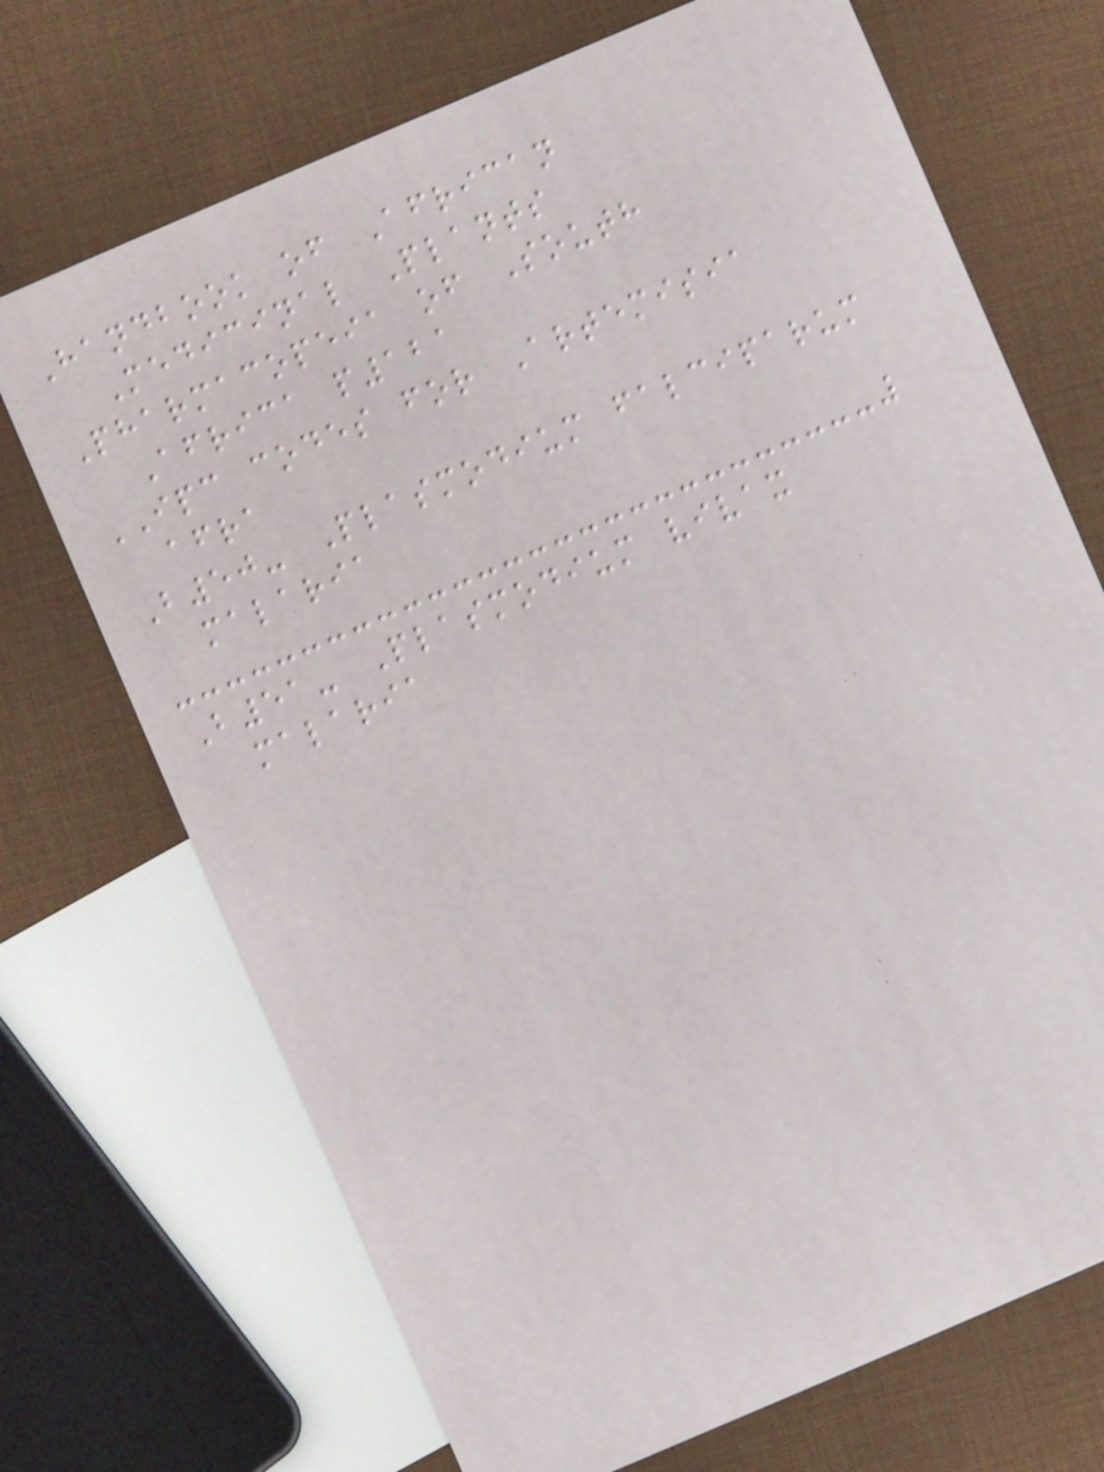Handbook of African
Medicinal Plants
Pharmacopeia of South
Africa p121
IPC codes for Artemisia
afra
B50- Plasmodium falciparum
malaria
B51- Plasmodium vivax
malaria
